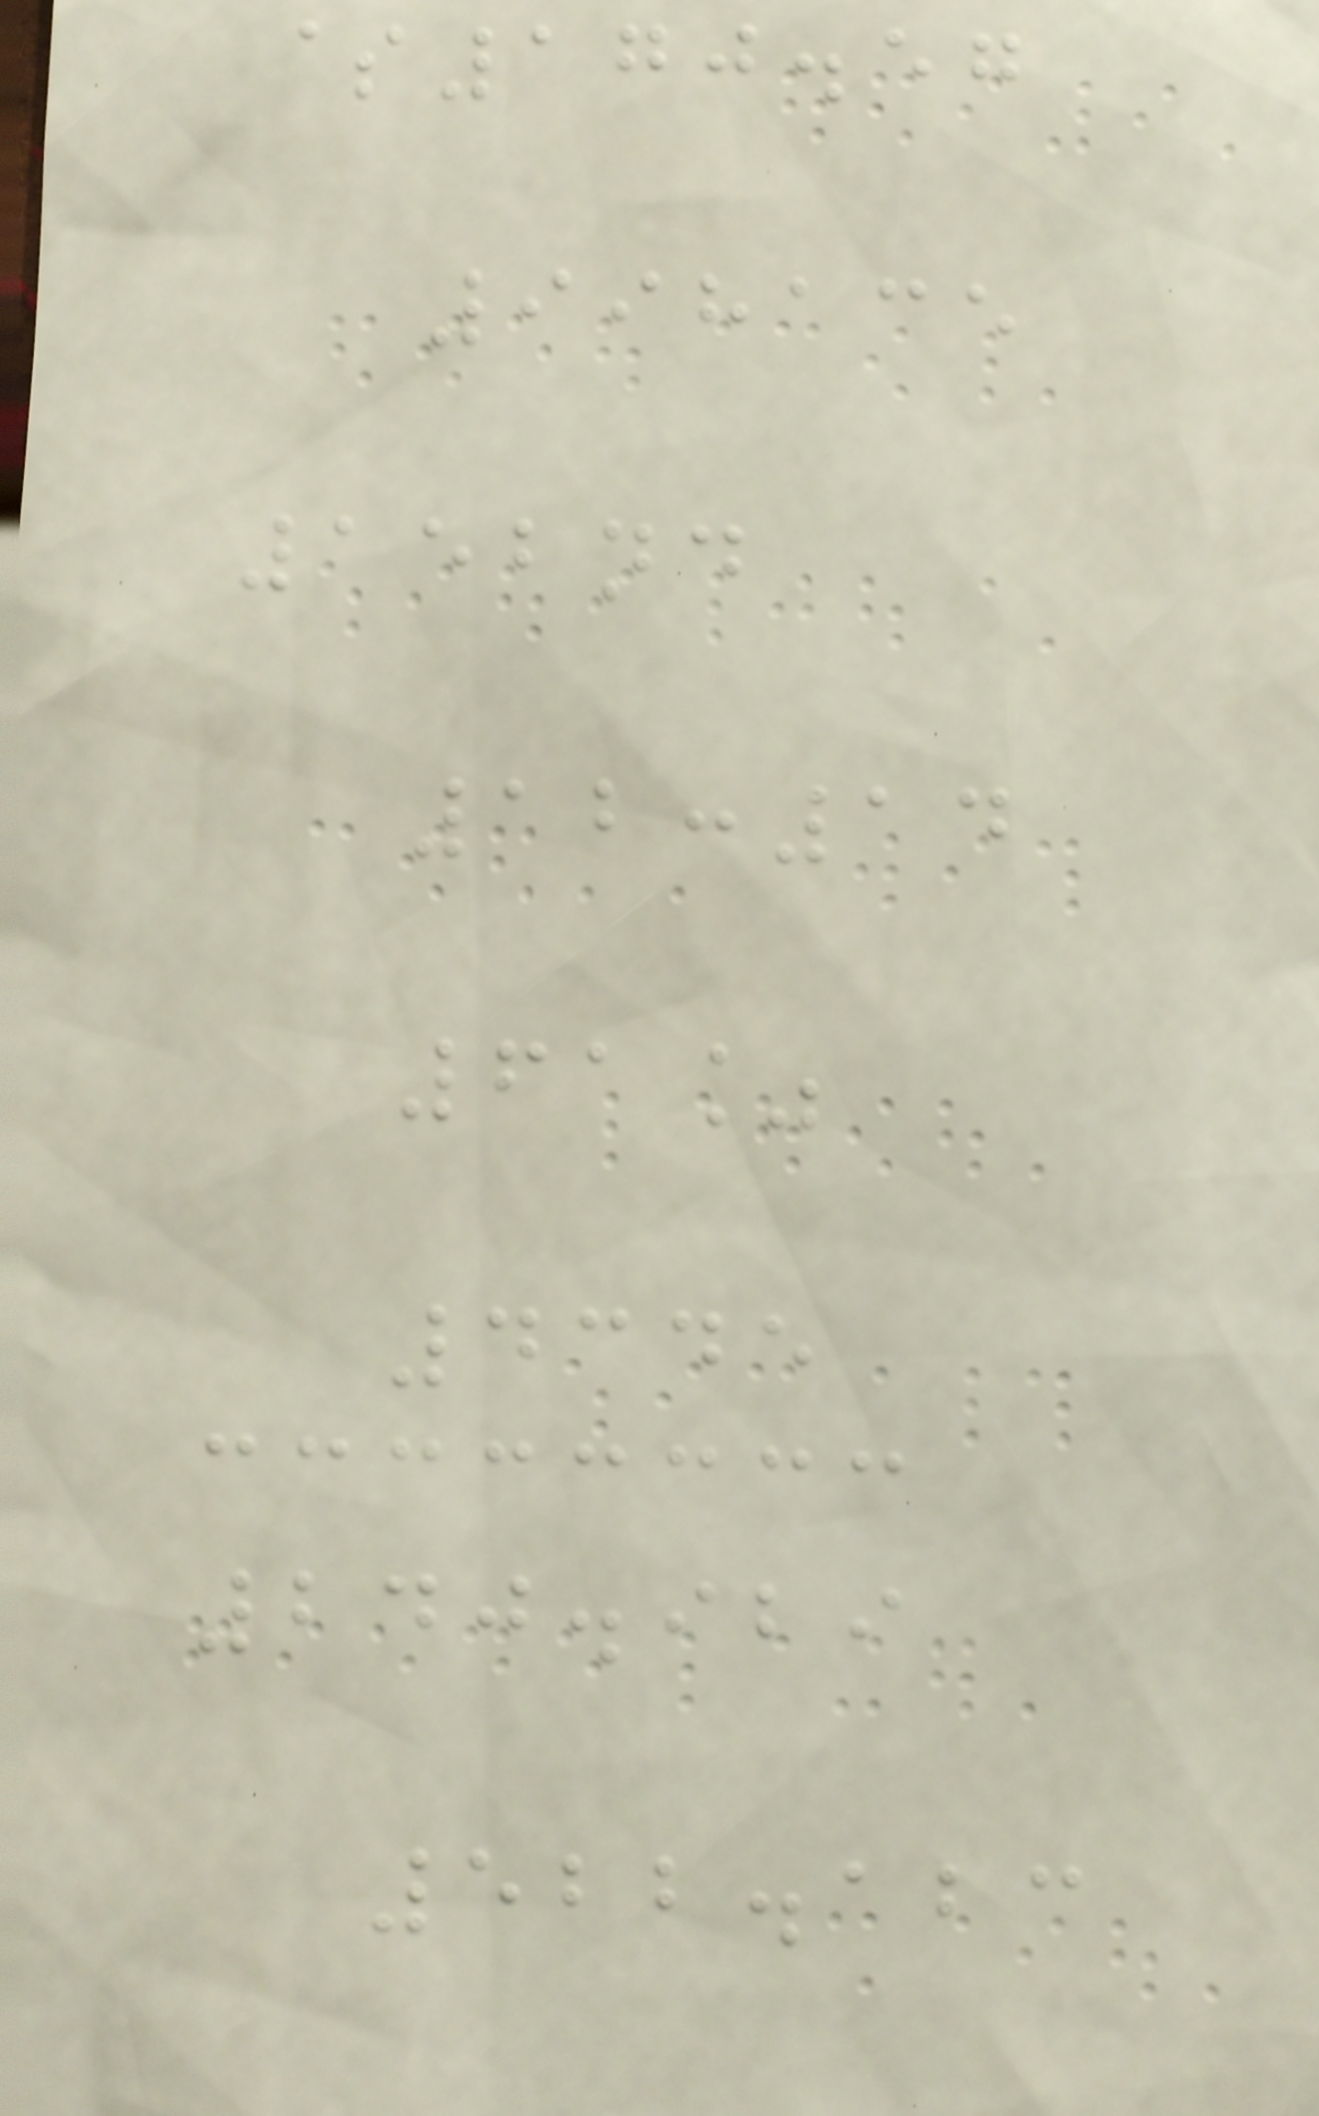$170.57
998135
152nd
12:14
61%
4345
240.929
522.123
